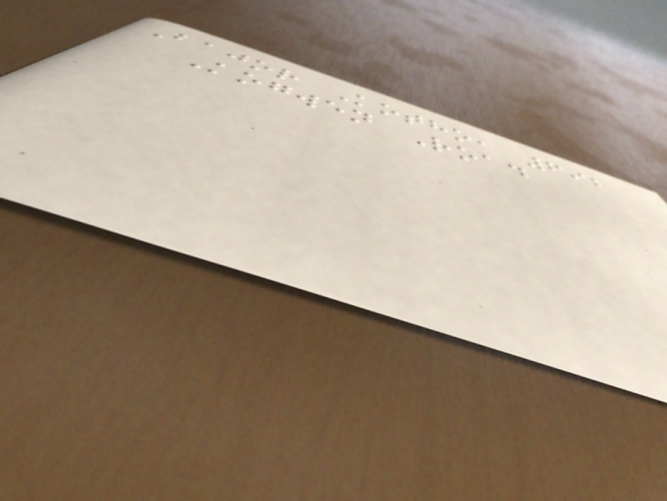Bajor Kotho, 692
Kogwen Road
